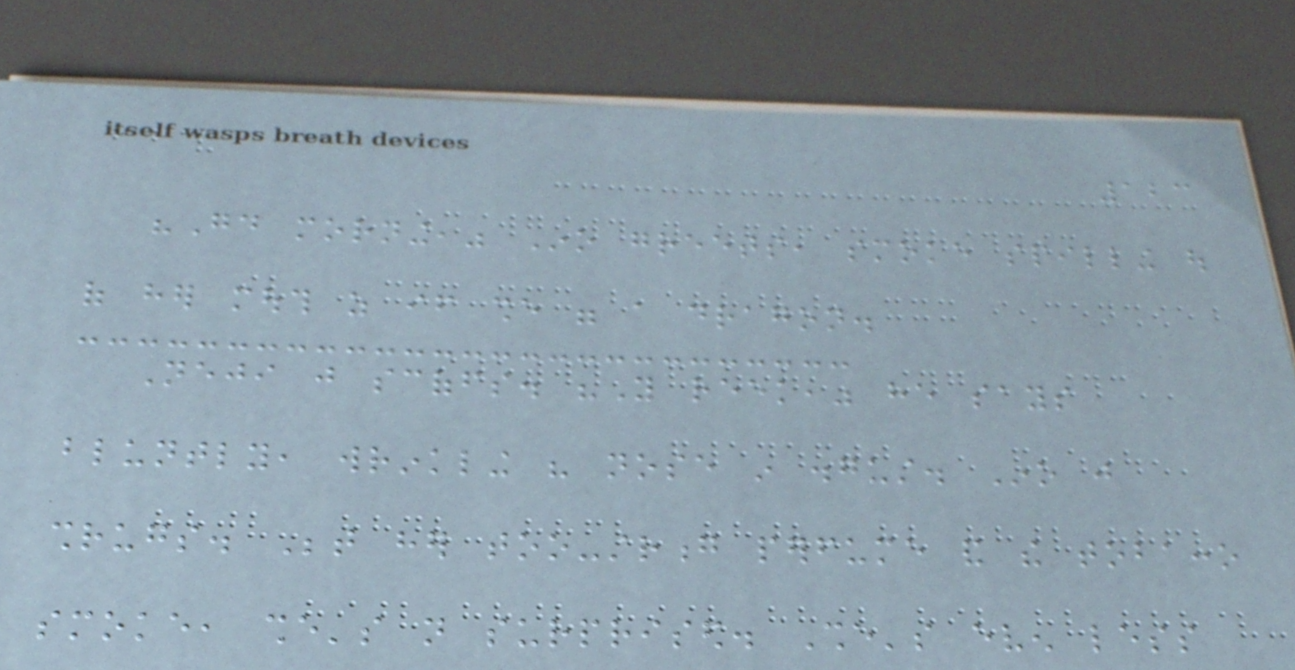123
"Good morning," Ino greets, smoke spilling out
of her mouth as if she were a dragon.
Neji just scoffs. "You reek," he says
bluntly, wrinkling his nose in disgust. Ino just
shrugs. Between her too-strong perfume and the tobacco
smoke, she's not surprised. She's even less
